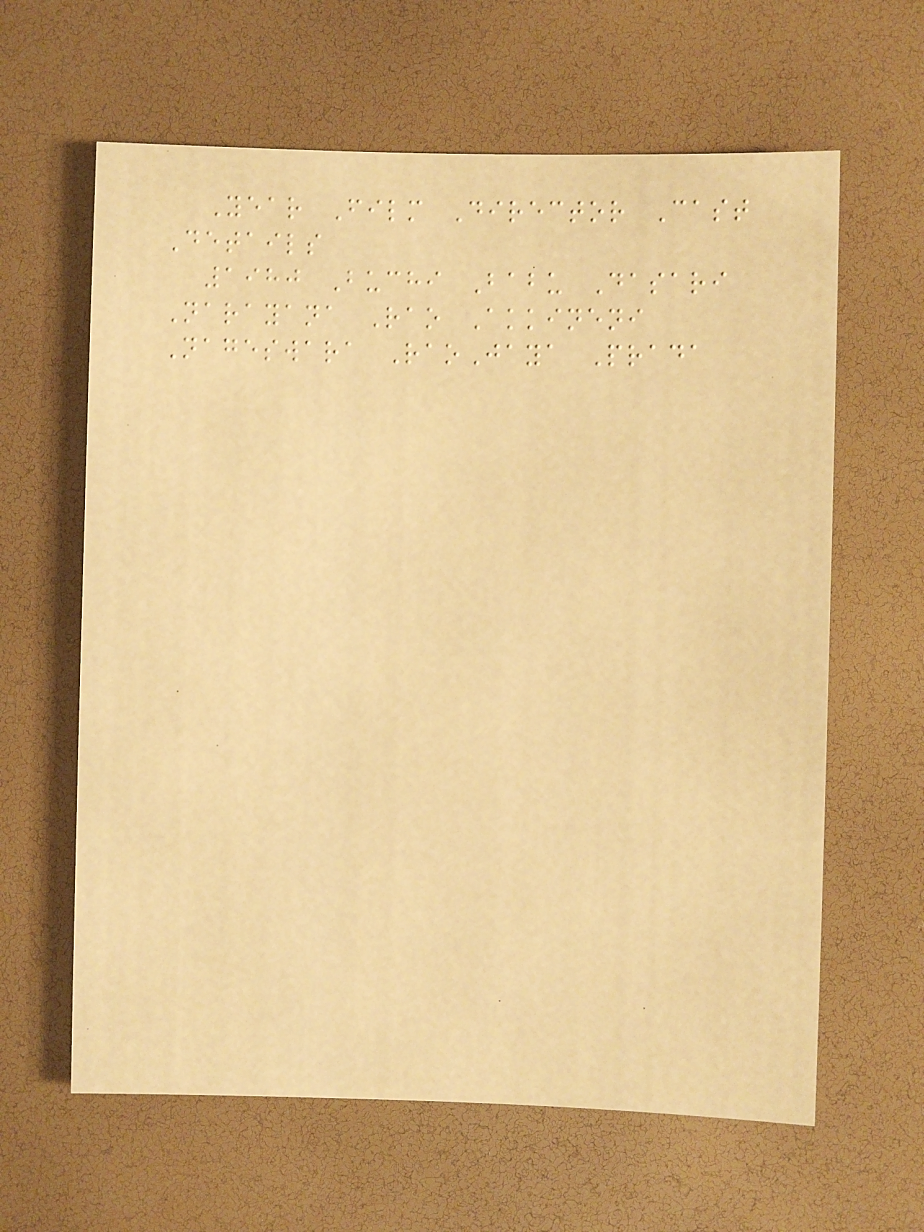Year Film Director Cast
Details
1980 Buchi Babu Dasari
Narayana Rao Akkineni
Nageswara RaoJaya Prada
